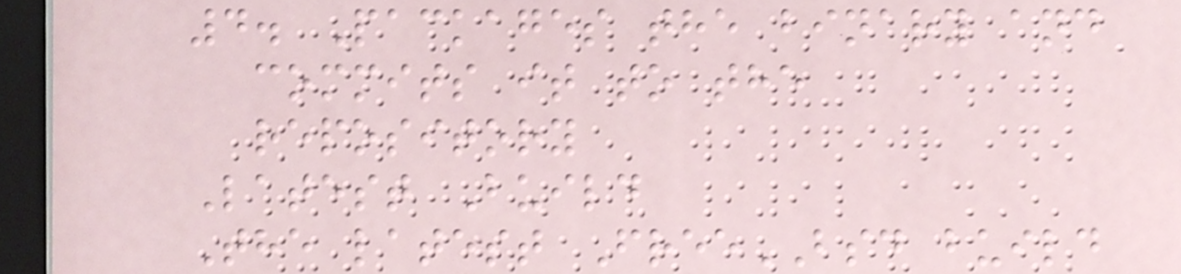4. Packages the binary and
commits it to the
repository
Latest Build
The latest FreeBSD build
